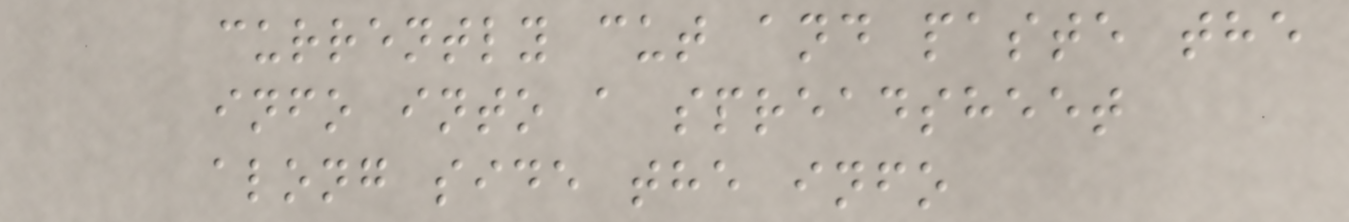currently cut and paste the
info into a spreadsheet
along side the info
